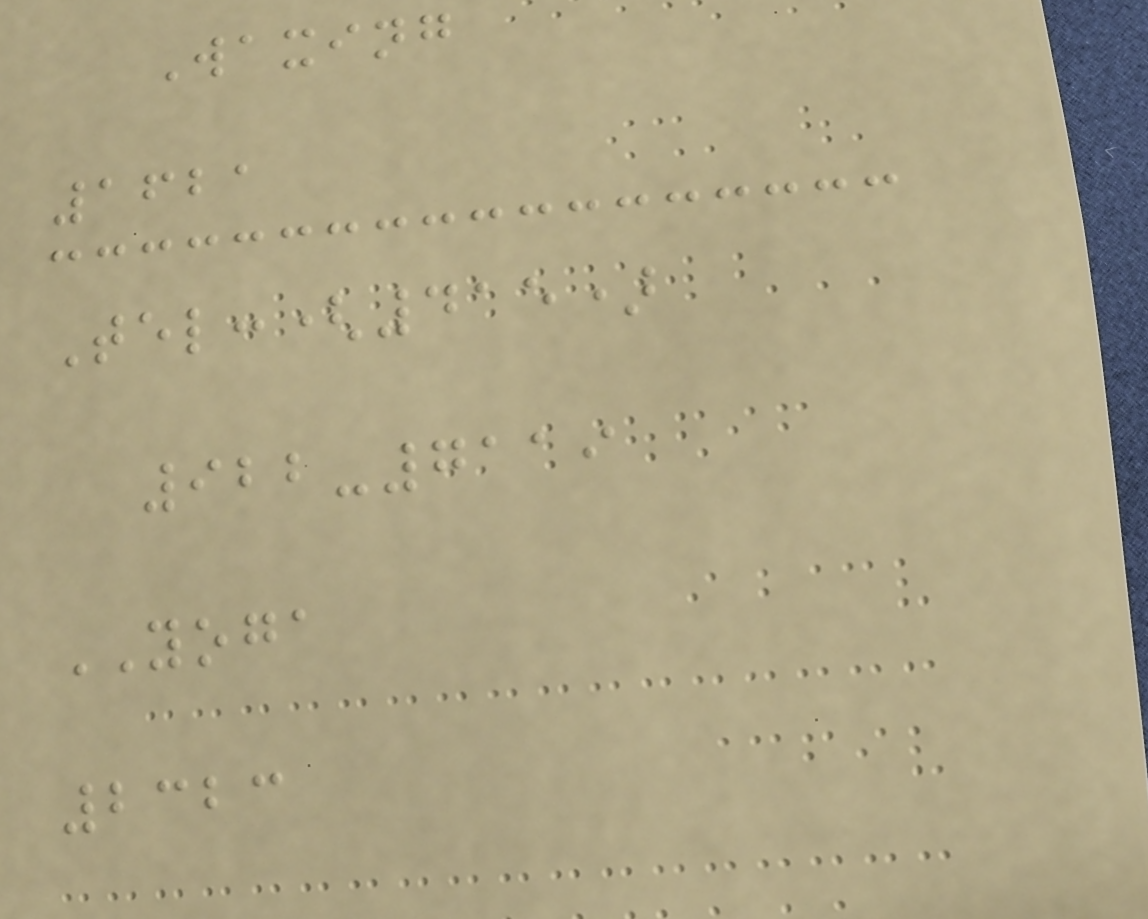Waxing
1621
Tel:(415)
922-7119
YOGA
2323
